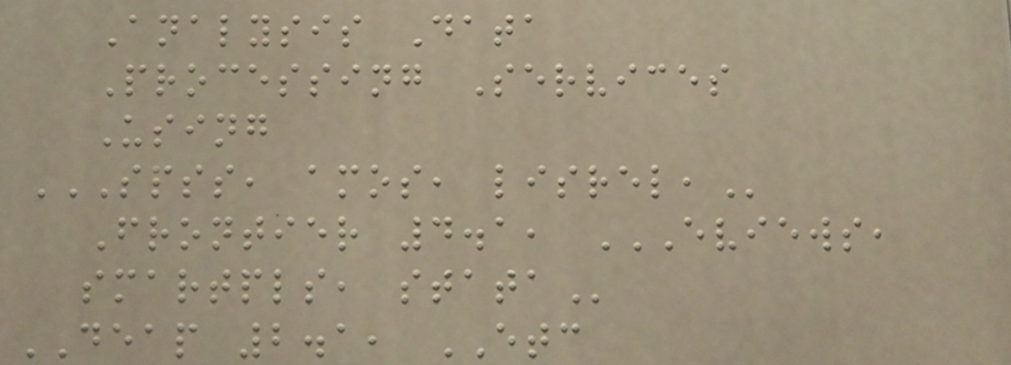Analysis Data
Processing Services
Using
SPSS, AMOS, LISREL,
Frontier 4.1, EVIEWS,
SMARTPLS, STATA
DEAP 2.1, ETC
